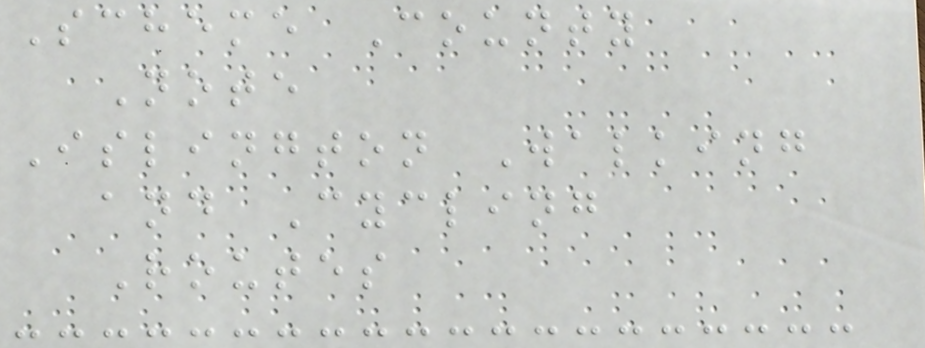Scheme County
Note
Islington Walking
and Cycling
Routes
